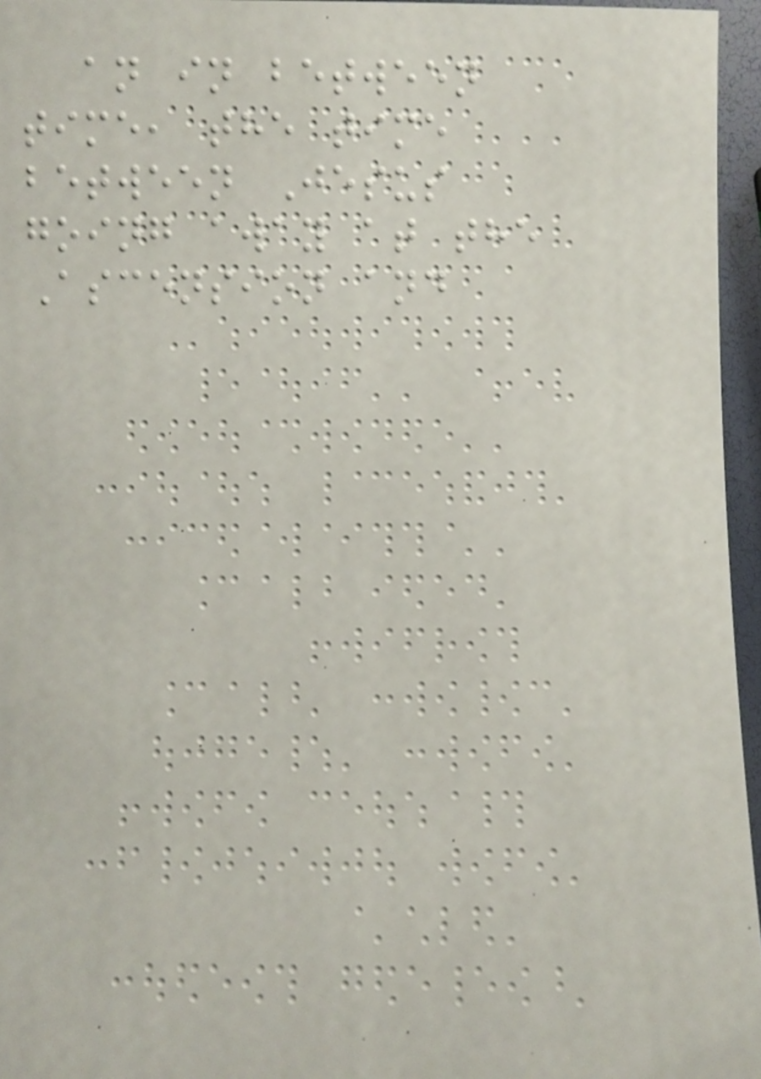an in between
time, the time
between Jesus
going away at the
Ascension and
